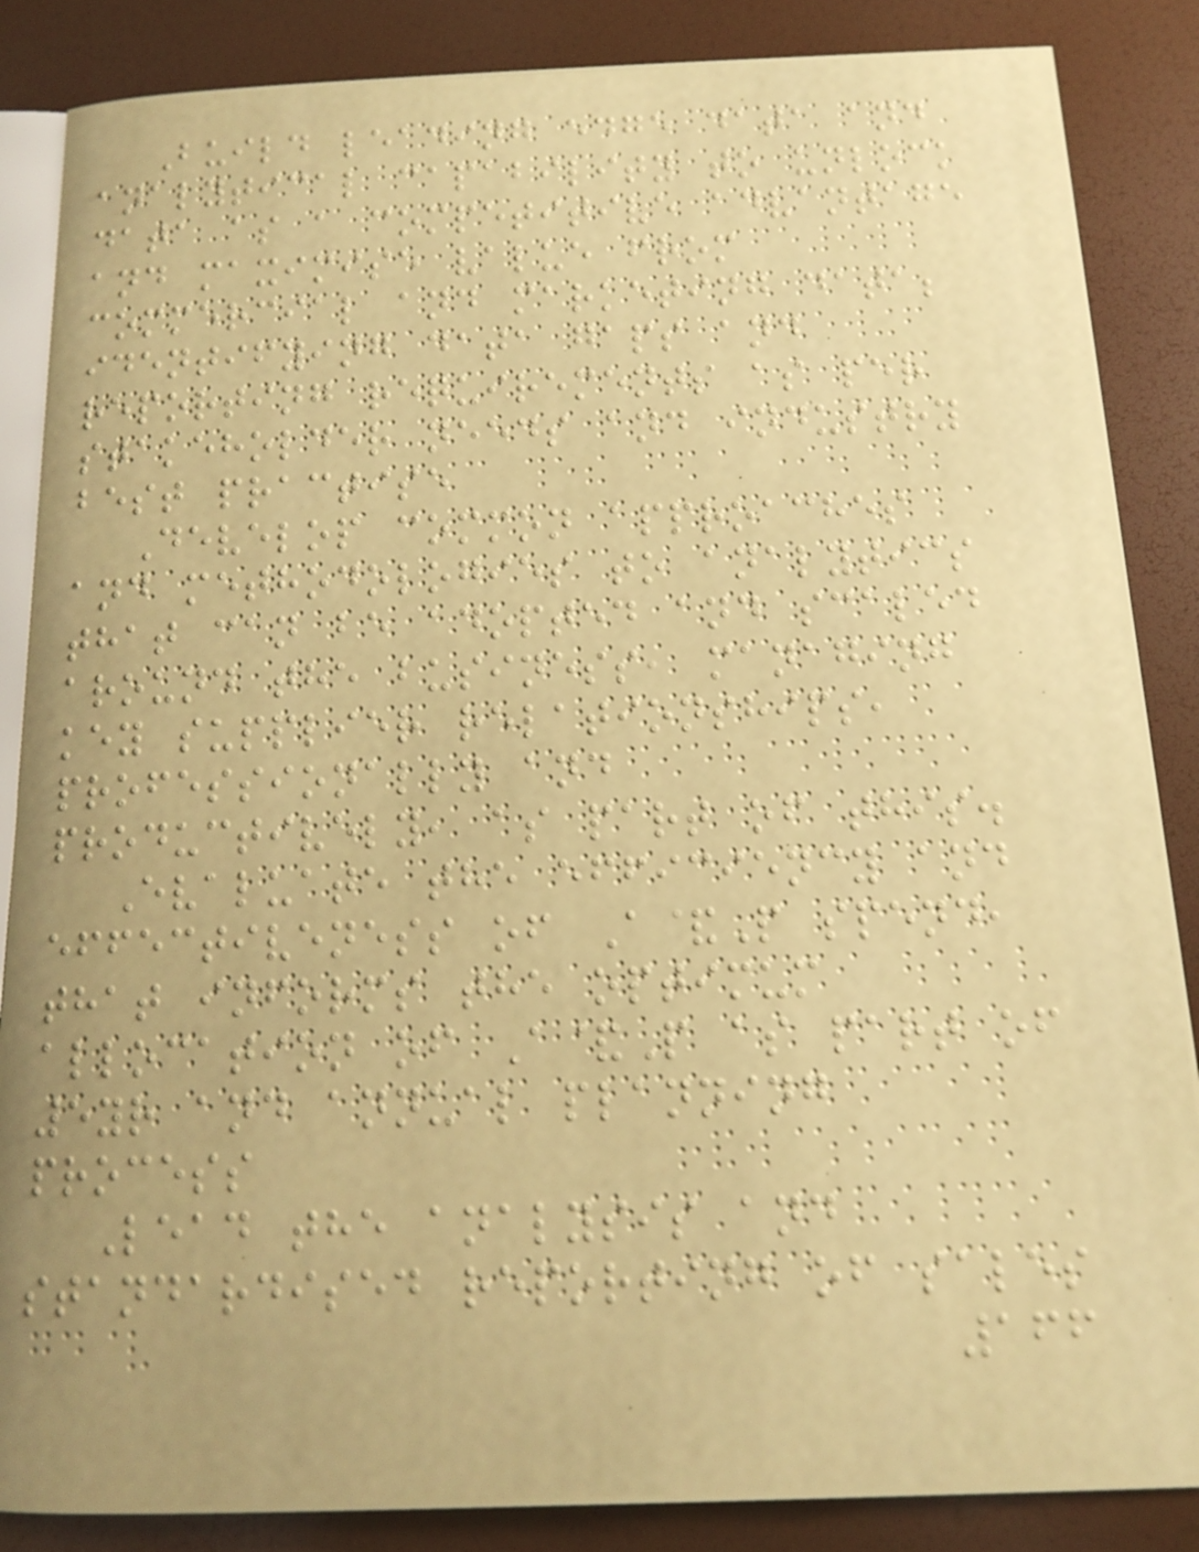Build leading edge data and
analytical capability to unlock
data as a competitive advantage
and maximise value from
commercial and marketing data;
identifying data gaps and
reporting requirements as per
stakeholder needs and industry
best practise
Develop common approaches
and methodologies to analytics
that can be adopted and scaled
around the business, managing
key supplier relationships,
professionally and
productively, as part of this.
Evaluate the efficiency and
effectiveness of A&P spend,
that informs the optimum
allocation of A&P as part of
5yr and annual planning
process
Lead the analysis and
standardised reporting of sales
166
